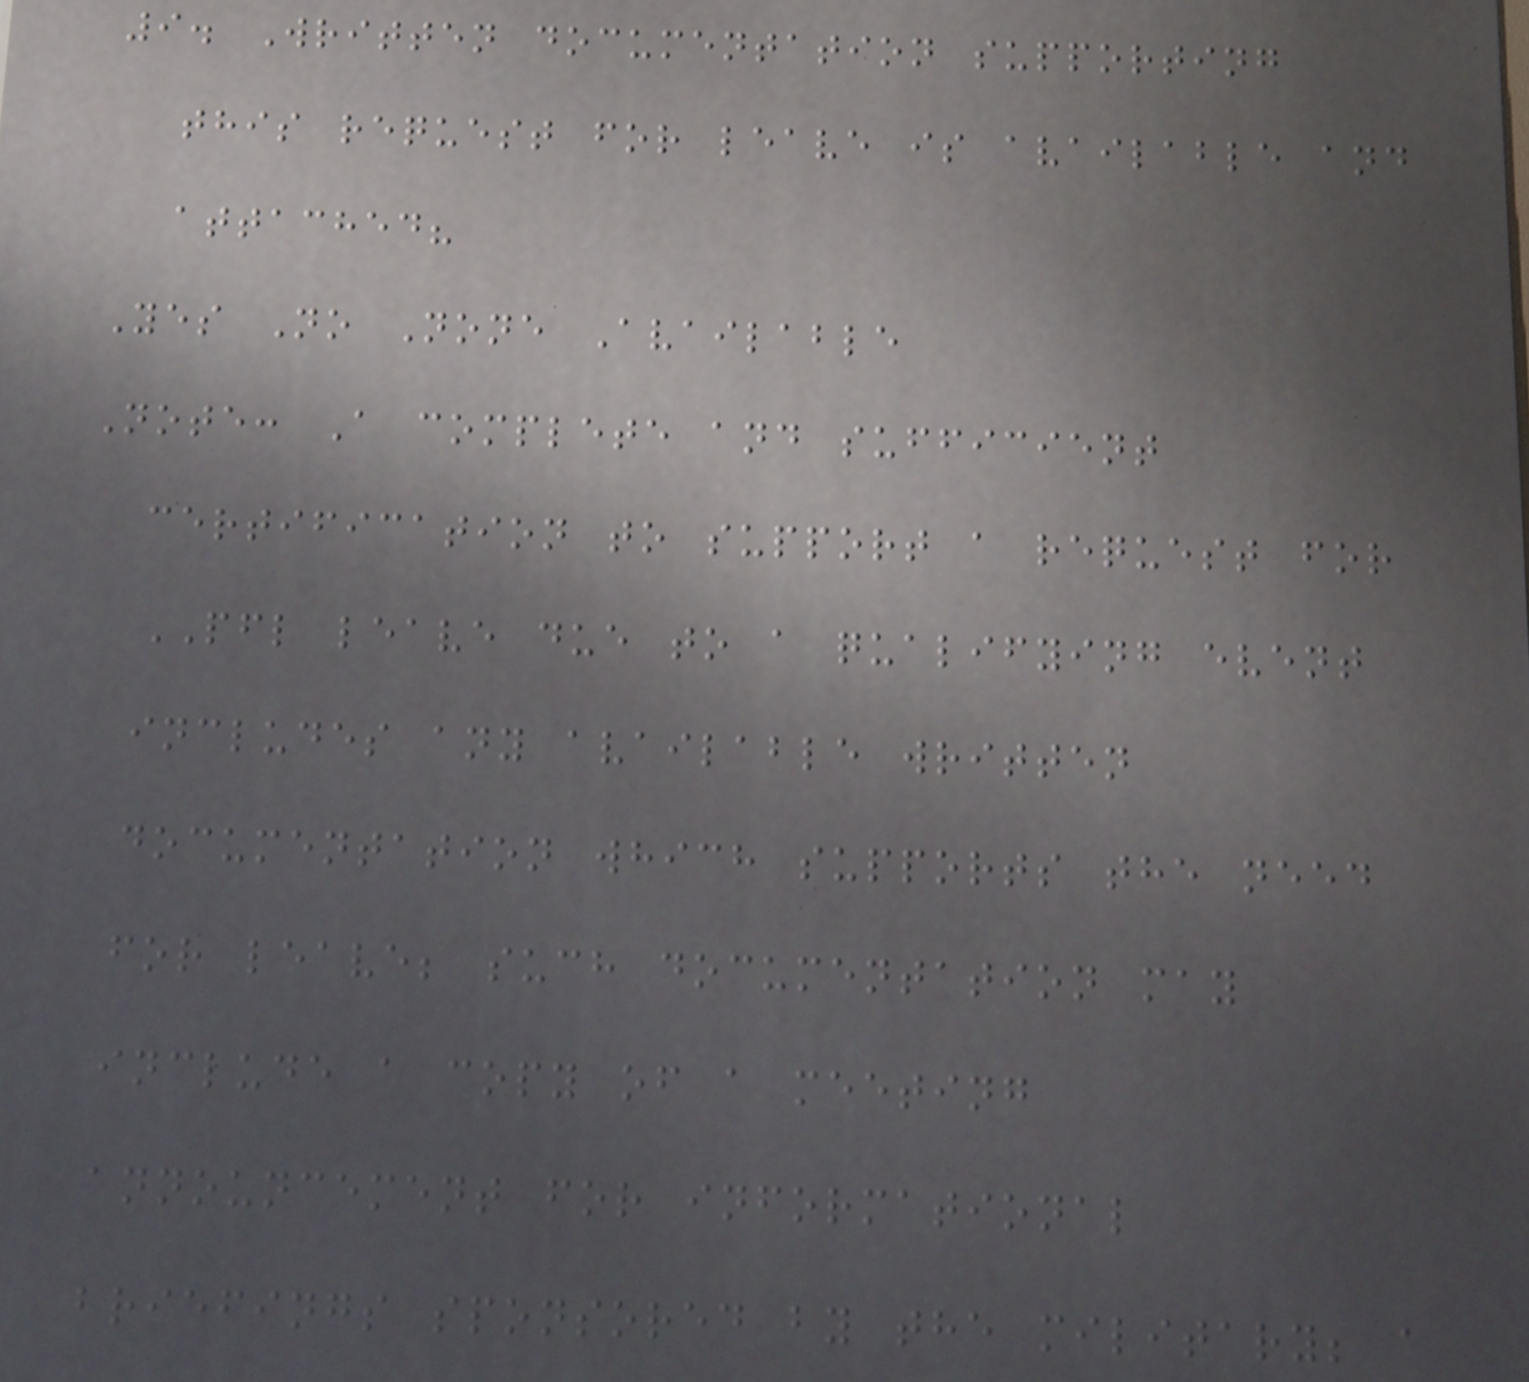9. Written documentation supporting
this request for leave is available and
attached?
Yes No None Available
Note: A complete and sufficient
certification to support a request for
PFL leave due to a qualifying event
includes any available written
documentation which supports the need
for leave; such documentation may
include a copy of a meeting
announcement for informational
briefings sponsored by the military; a
